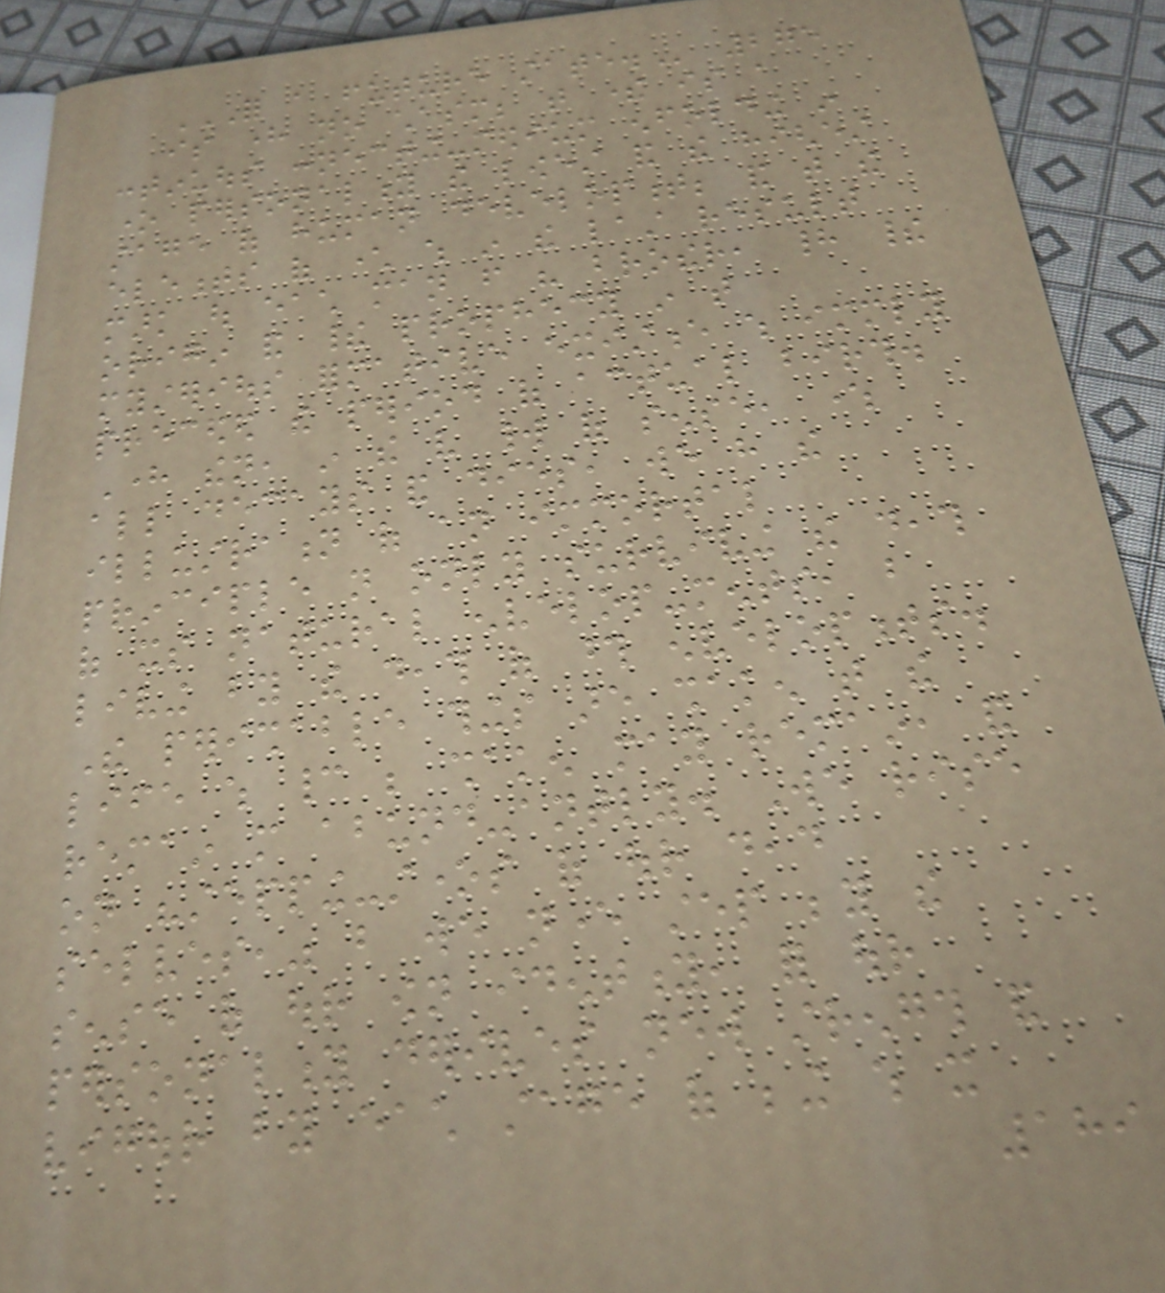FOR A FUTURE STATE. 275
is here no chasm; that there is a
continuous connecting-medium enfolding in
one personality the lowest and the highest
stage of human development; and that the
elements of character which in the last result
mark out each man from his brother, had their
origin and their prophecy in that
mysterious formative existence which immediately
preceded the period of actual birth.
Here then, in the very world of sense, where
all decays and dies, we have the
illustration of an immortal
principle not only surviving the death
of its natural envelop-ments, but
living by the death of those envelopments.
The perishable things are shaken that the
life which cannot be shaken may remain, and
remain more abund-antly. We rise
on "stepping-stones of our dead
selves," but we never step beyond the
sense of our own identity, for our
personality derives new strength and
vigour by each stage of being which it
189
